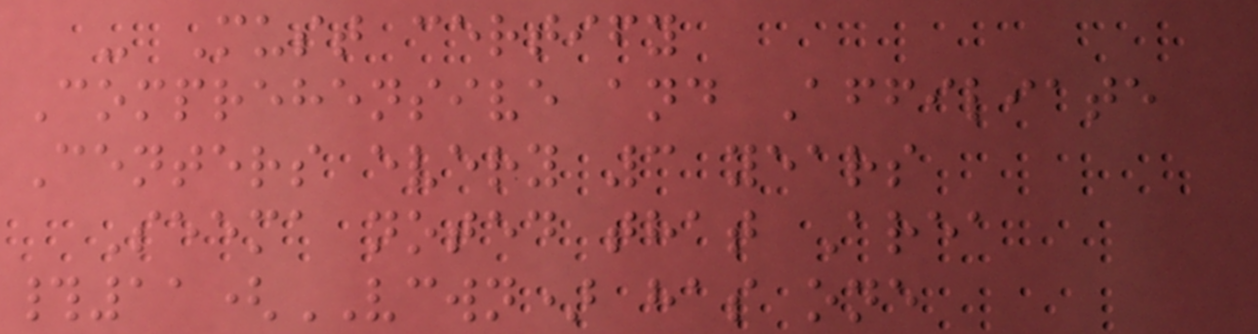- Must certify
Comprehensive and Affiliate
Centers every 3 years
Seema noted that Area
#11(VCWN) has one
